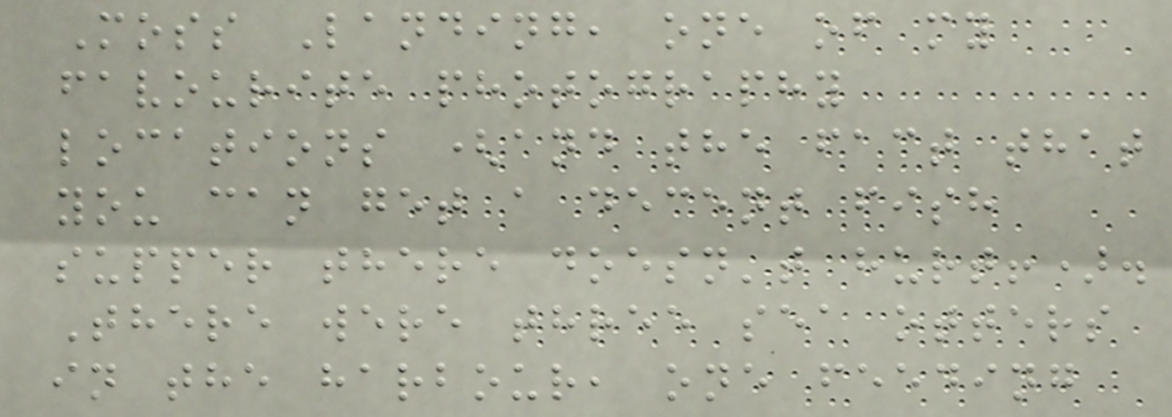Moss Landing, one of my
favourite photography
locations (and the fact that
you can get a decent fish
supper there doesn't hurt!).
There were three sea otters
in the harbour, one feeding
